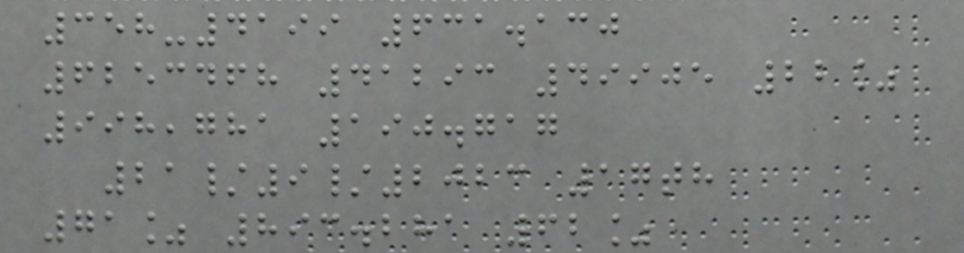358-4199 631.130
6253468 41293 49905 22%
998,781 190.717
21/9/2023 17th
71% 893.281 62%
